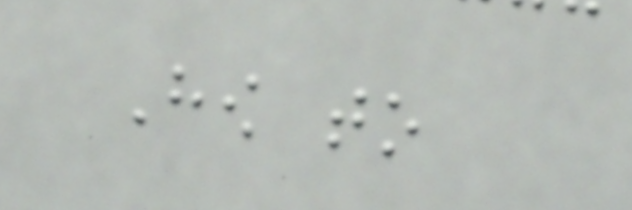How to
